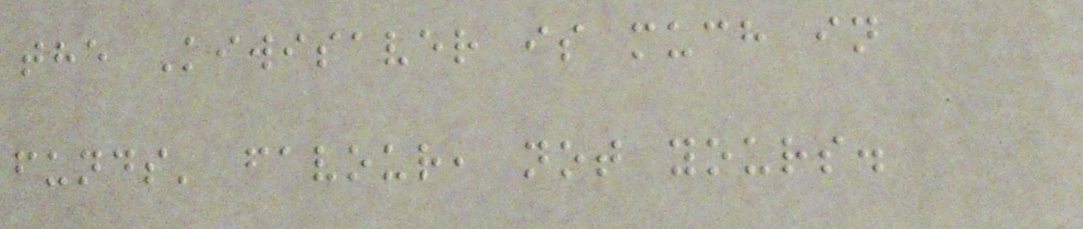the Kiwisaver is much in
funds' favour, not yours.
